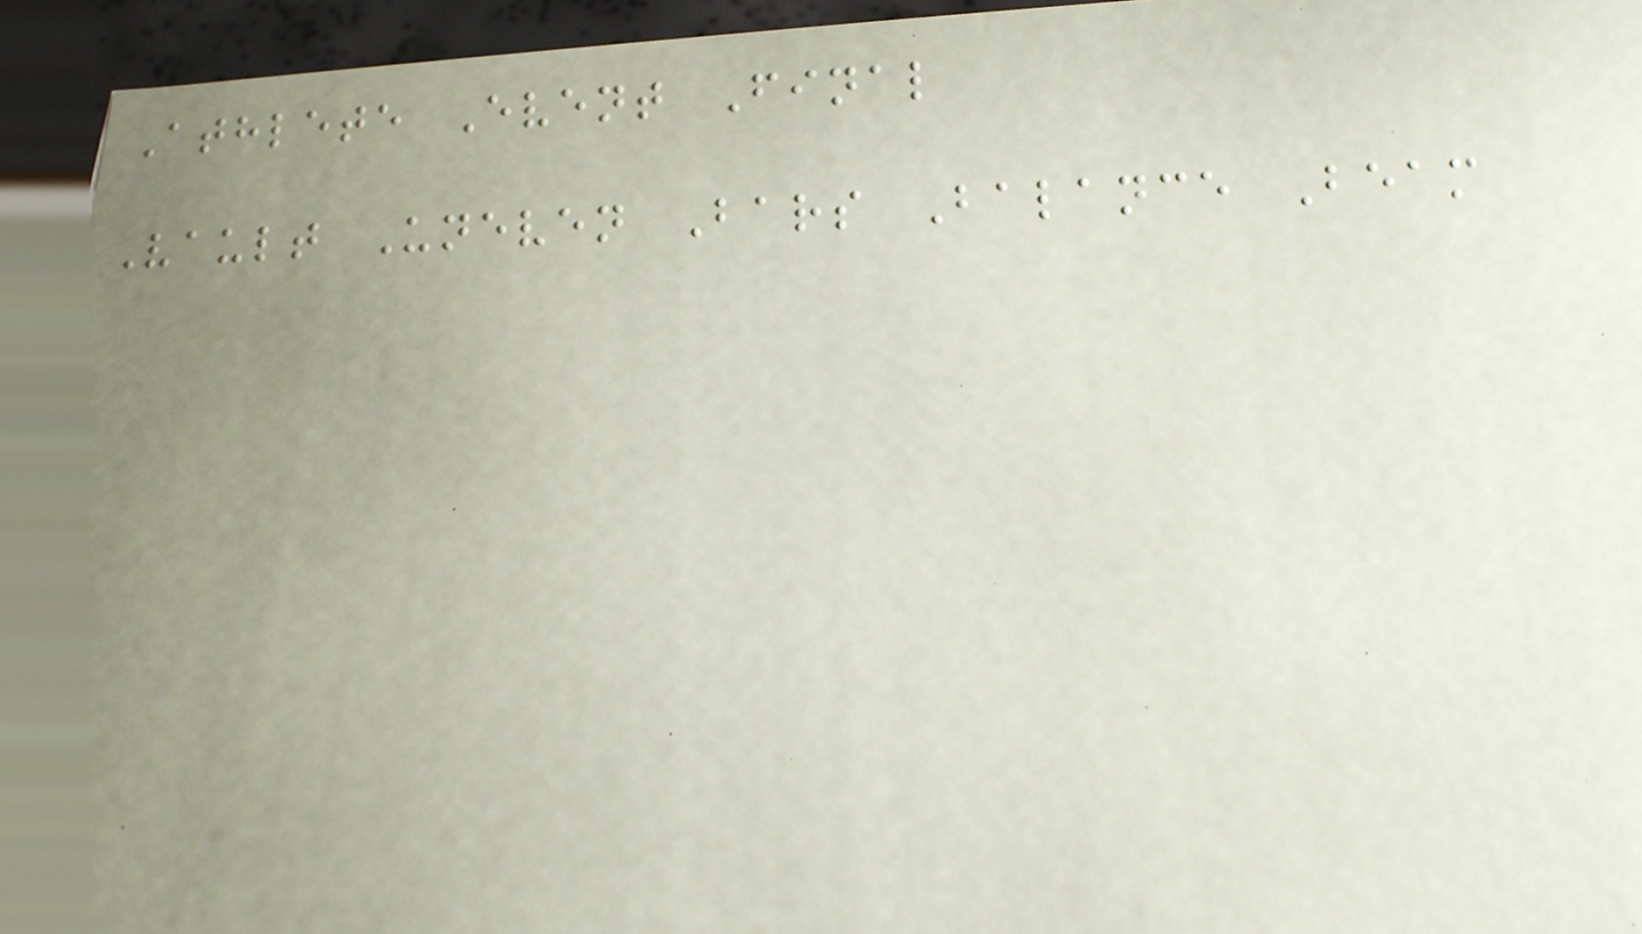Athlete Event Final
Vault Uneven Bars Balance Beam
